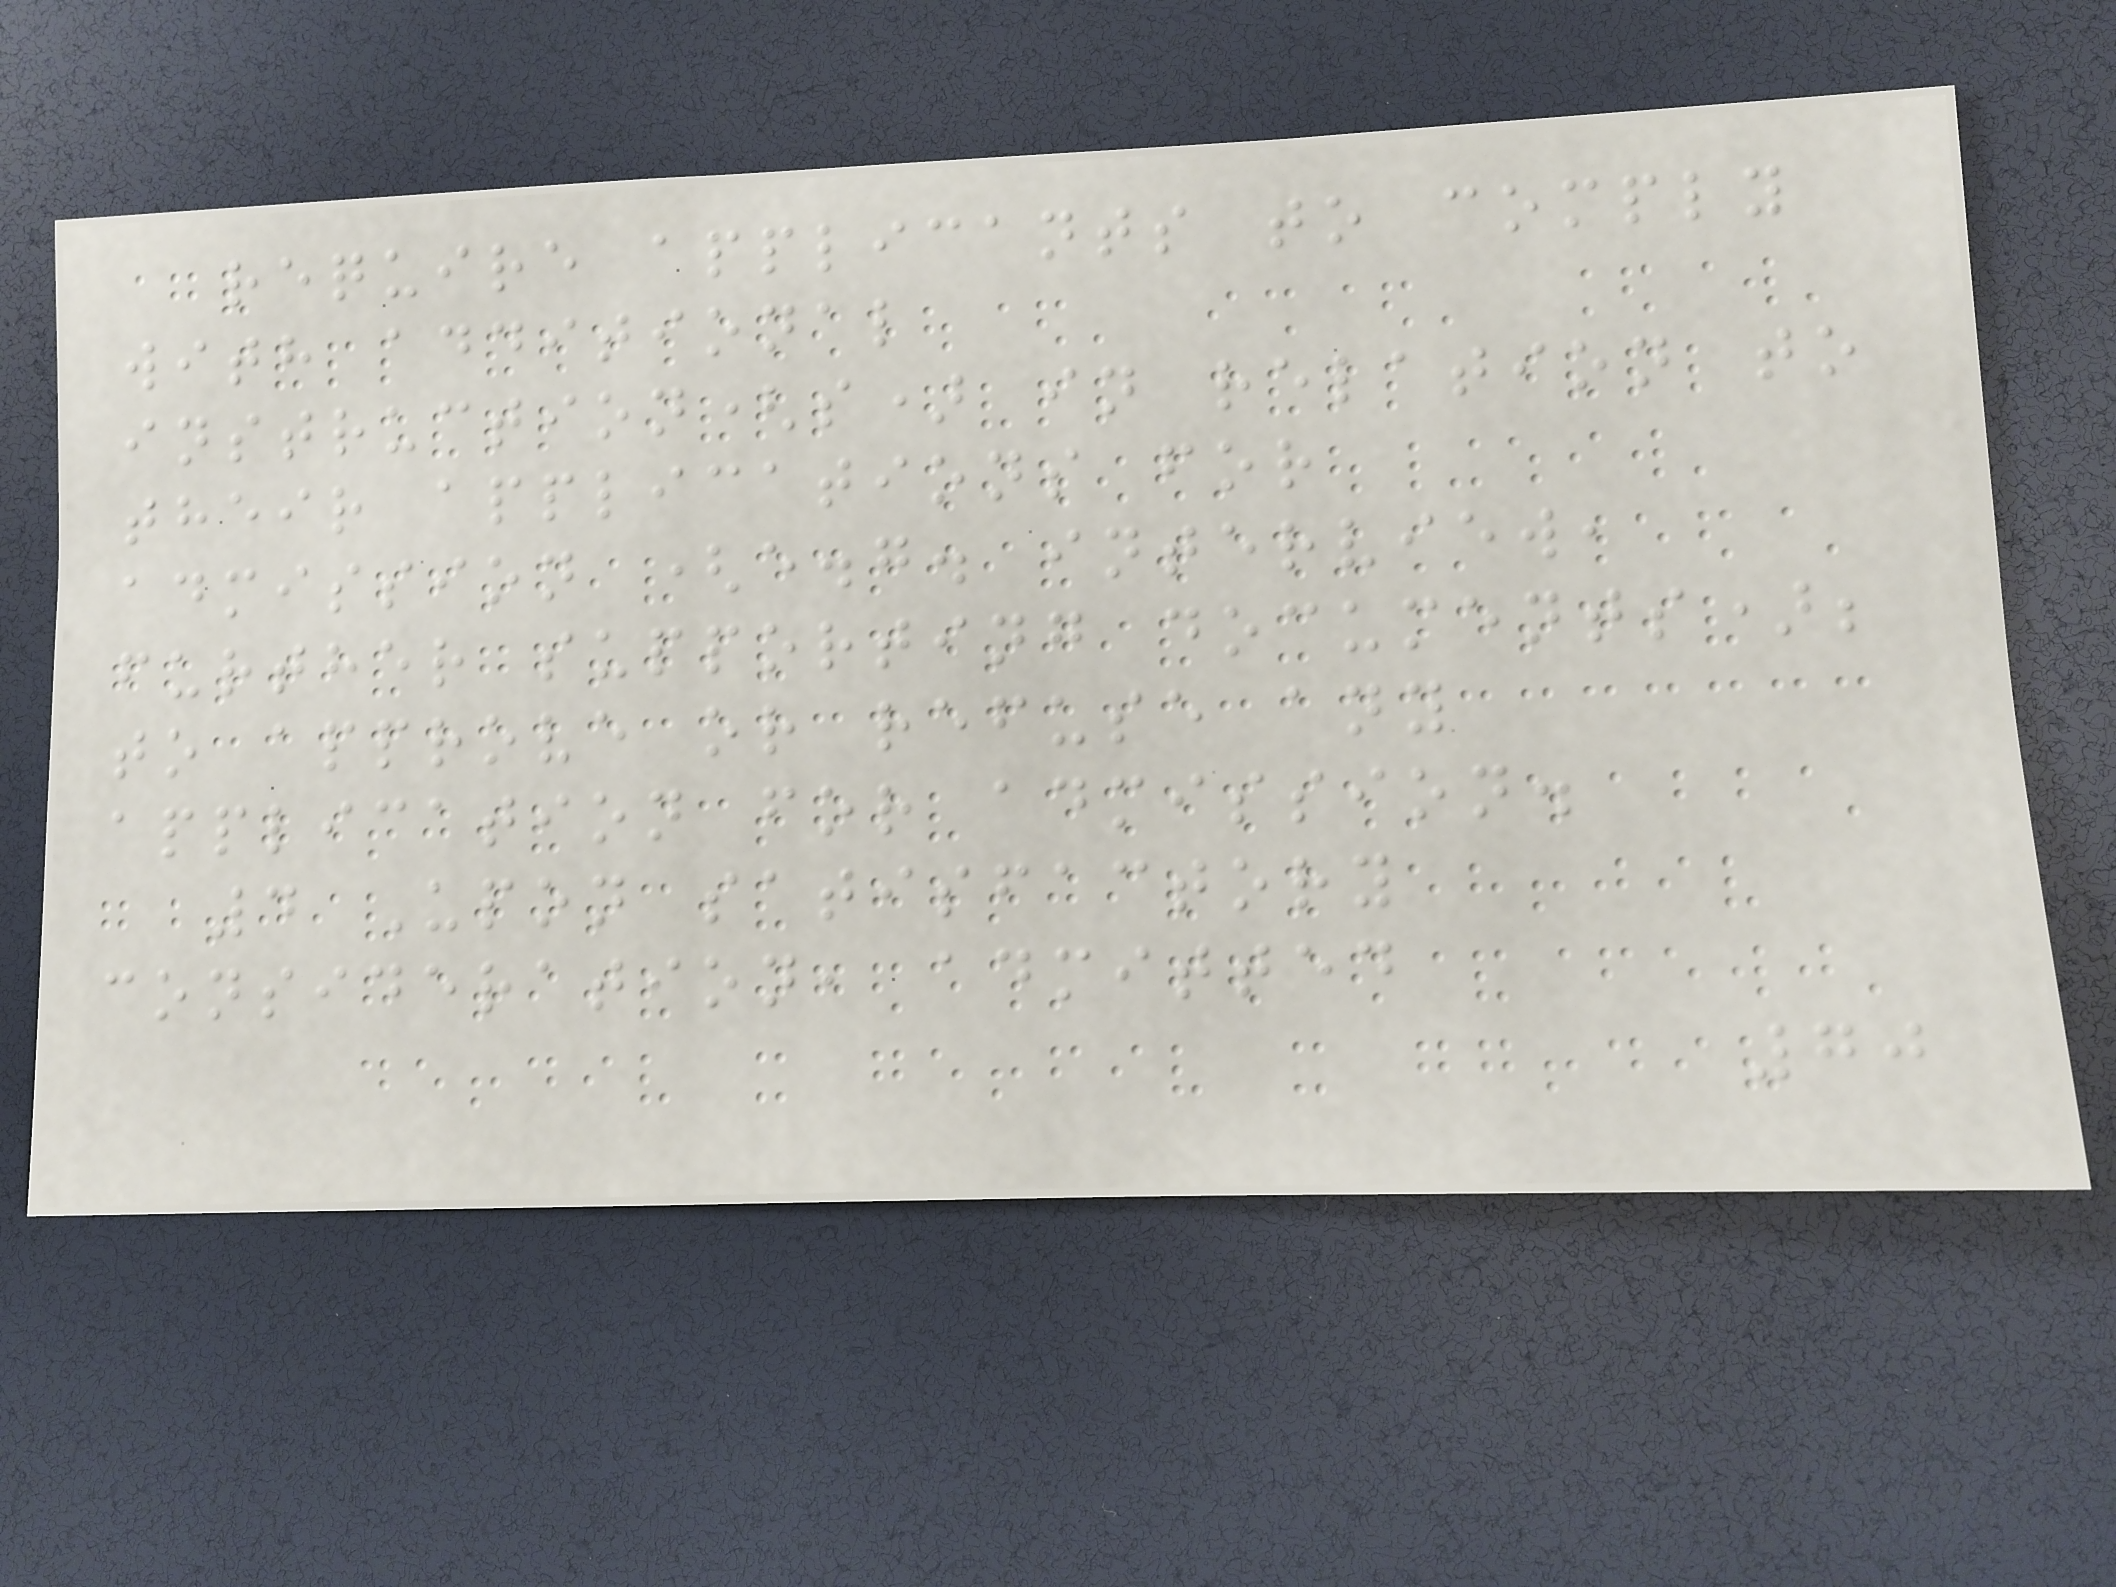require applicants to comply
with additional
instruction(s) in relation to
their applications for
admission (e.g. interview,
further supporting documents);
to approve or refuse any
application for admission.
4 Upon satisfactory
consideration, admitted
70
